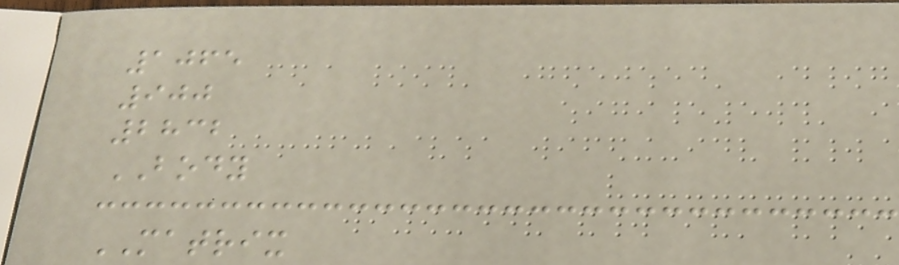1065
900
2832
BODY
MATRIX
